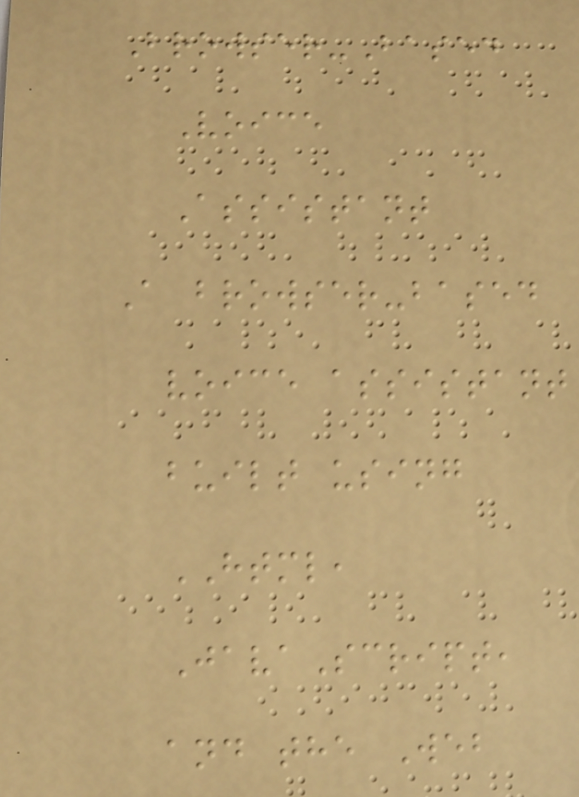Browser-Based
Voice
Assistant
A browser-based
voice assistant
built using
HTML,
JavaScript,
and the Web
